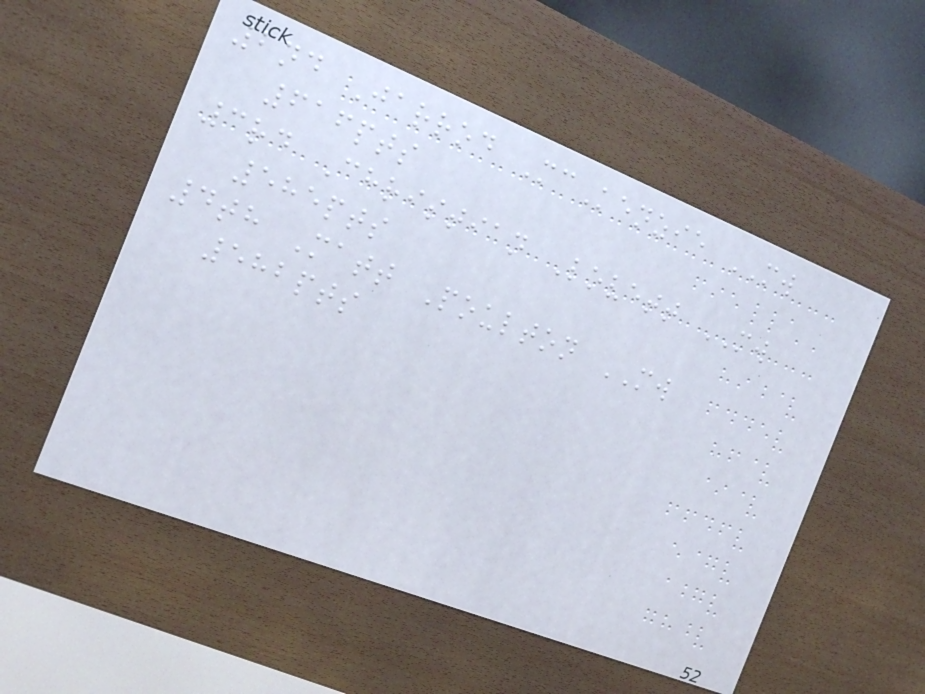2nd Jarrod McKenzie MW
616pts
3rd Christian Lovett MW
585pts
4th Matt Poulton MW
582pts
